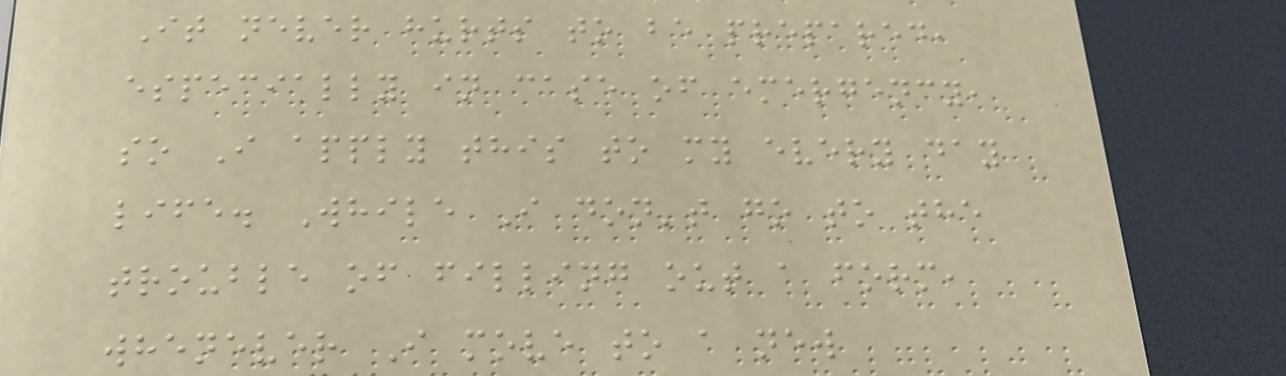It never hurts to be prepared,
especially in case of emergency,
so I apply this to my every day
life. While I don't go to the
trouble of filling out a form,
whenever I move to a new
